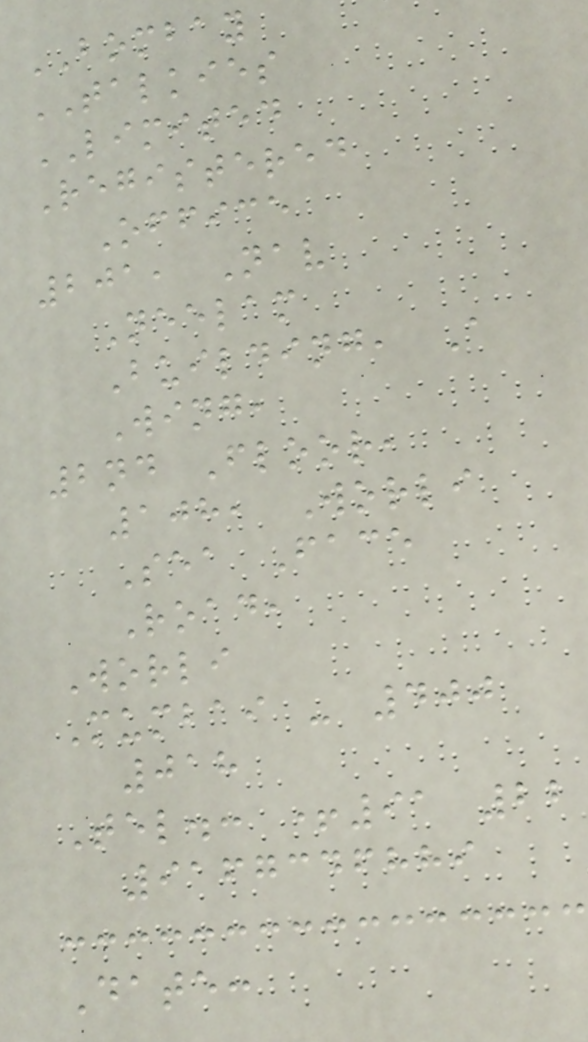BOMBAY
TALKIES
LIMITED
Registered
Office
201, Nav
Neelam
Building, A
Wing,
2nd Floor,
108, Worli
Sea Face
Road,
Worli
Mumbai - 400
018
Tel.: +91 22
9167346889
Date:
